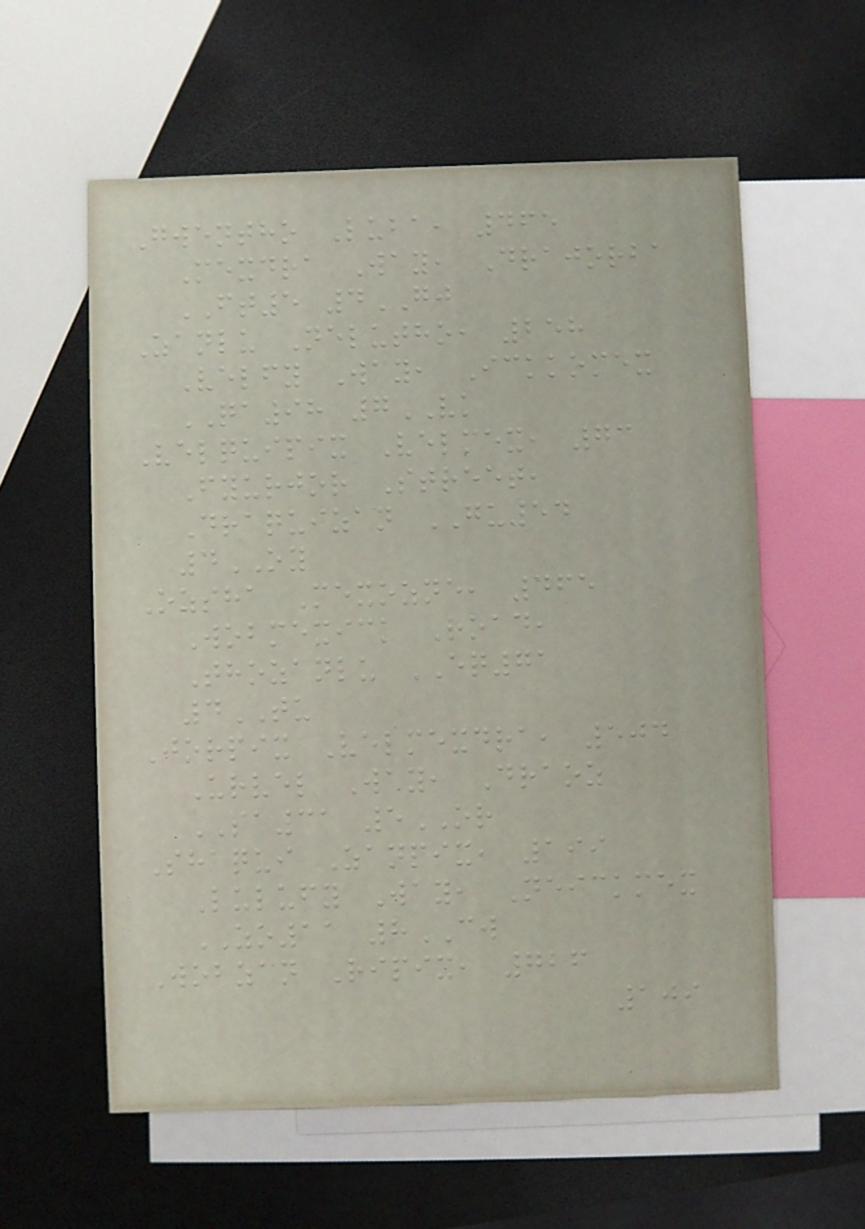Gwentho Luba, 465
Mexdra Way, Drajorba
FT5 4GJ
Zanlu Nelutho, 258
Velfy Way, Ickkomex
QA98 7VK
Velquipix Velmex, 73
Fyurjor Street,
Draquizan GU54
4OY
Ozsha Mexozne, 465
Wobmexick Road,
Thozanlu EQ71
4TU
Jorpix Velmexdra, 504
Urvel Way, Draoz
SA31 5OR
Shaqui Zanpix, 199
Lulufy Way, Neickmex
ZO11 8CW
Wobzan Ripix, 726
109
